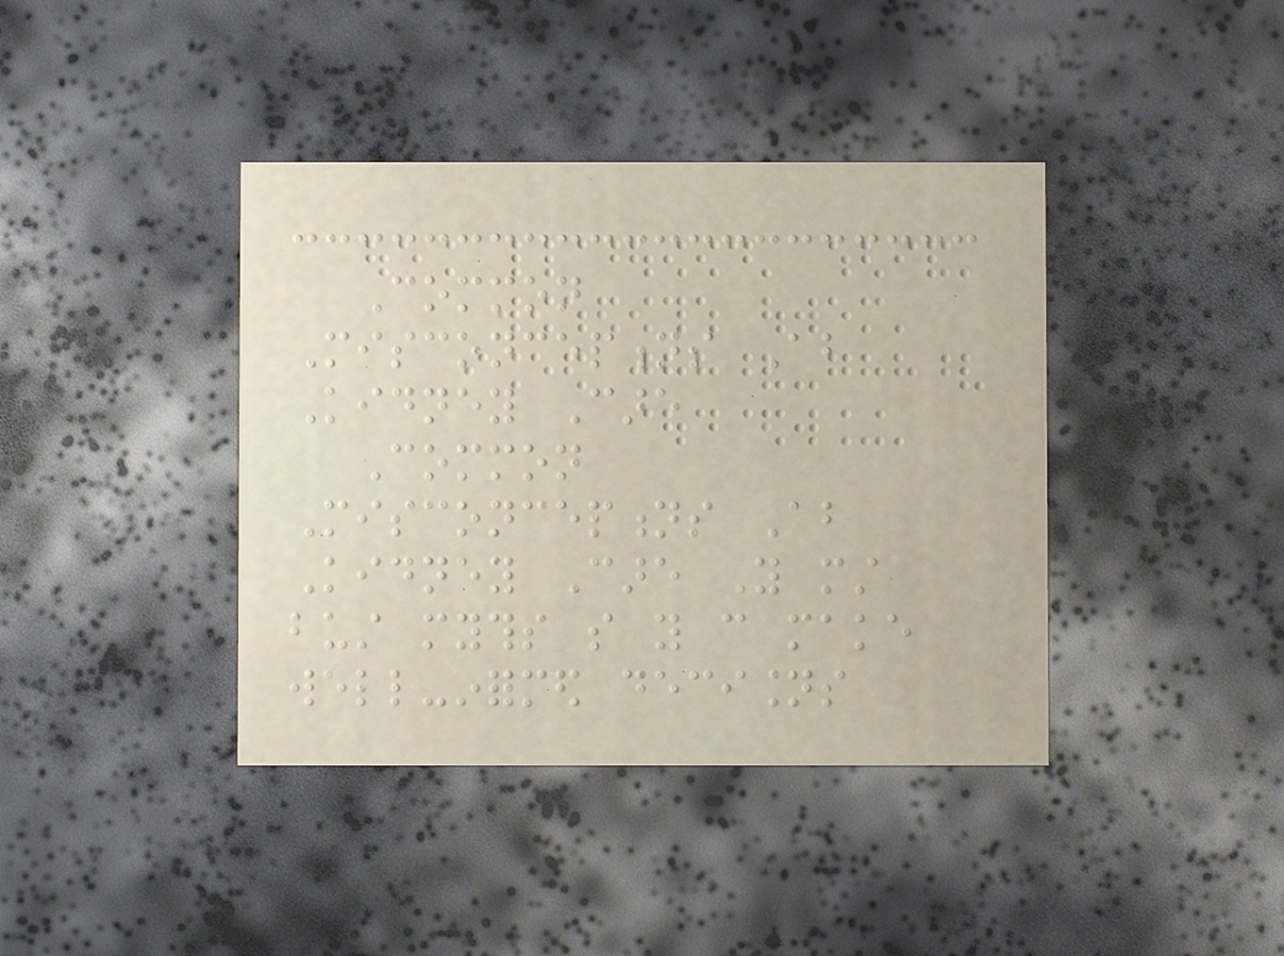Common
Misconceptions About
Kidney Care
Common
Misconceptions About
Kidney Care You must
bust myths so you can make
well-informed decisions
